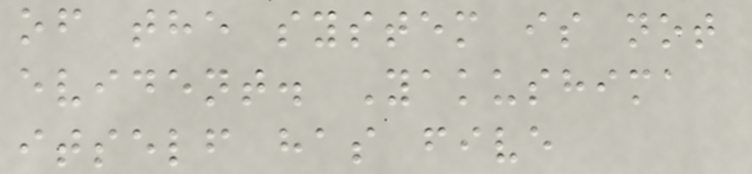of the system is not
evident. Yakushima
itself has five
